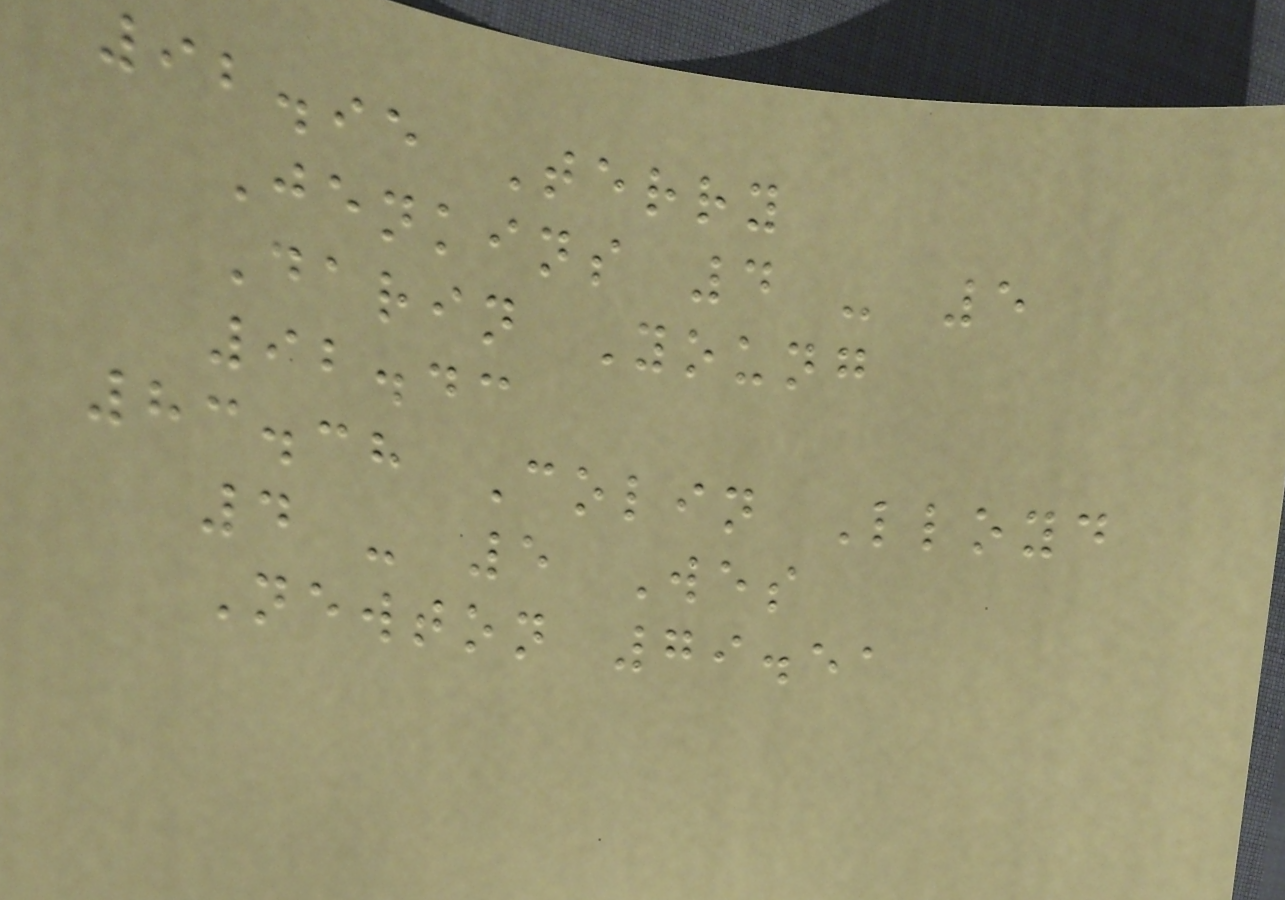92.95 Terry
Jenkins 4 - 5
Darin Young
92.43
83.38 Colin Lloyd
4 - 5 Wes
Newton 79.51
